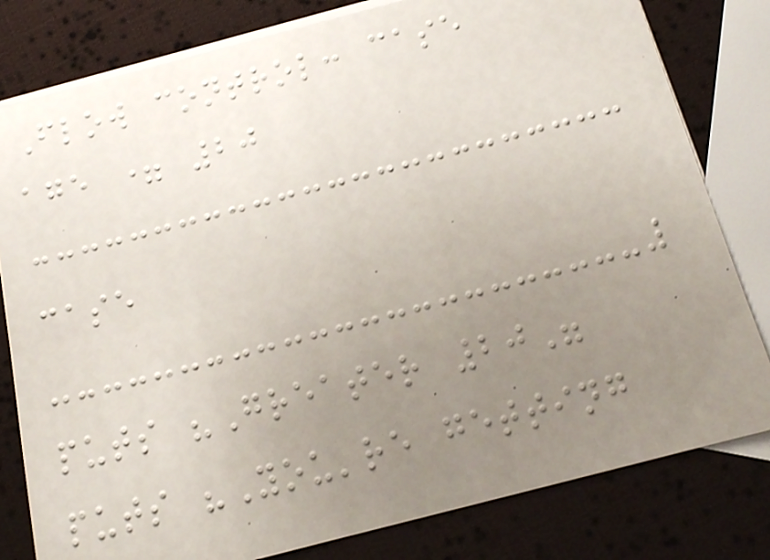Flow control: case
age = 20
case
puts "Greater 20"
puts "You're getting
